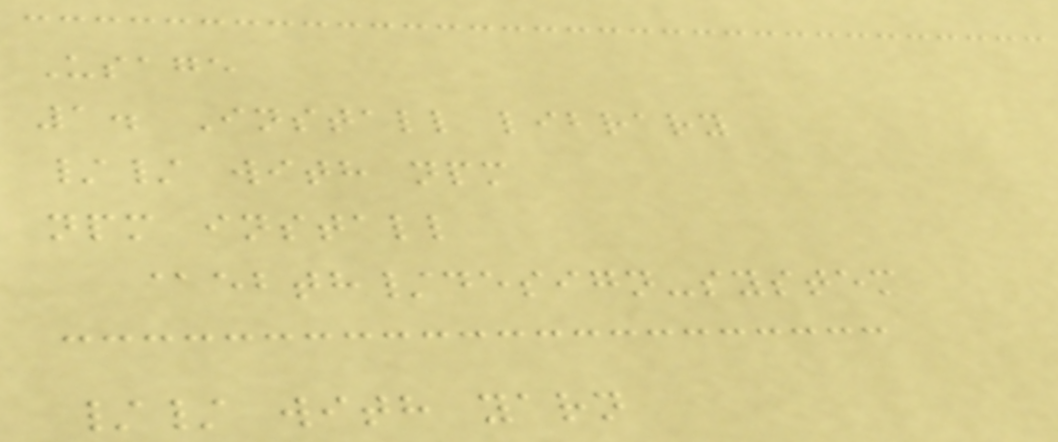Usage
1. Install library
// with npm
npm install
@ebth/design-system
// with yarn
